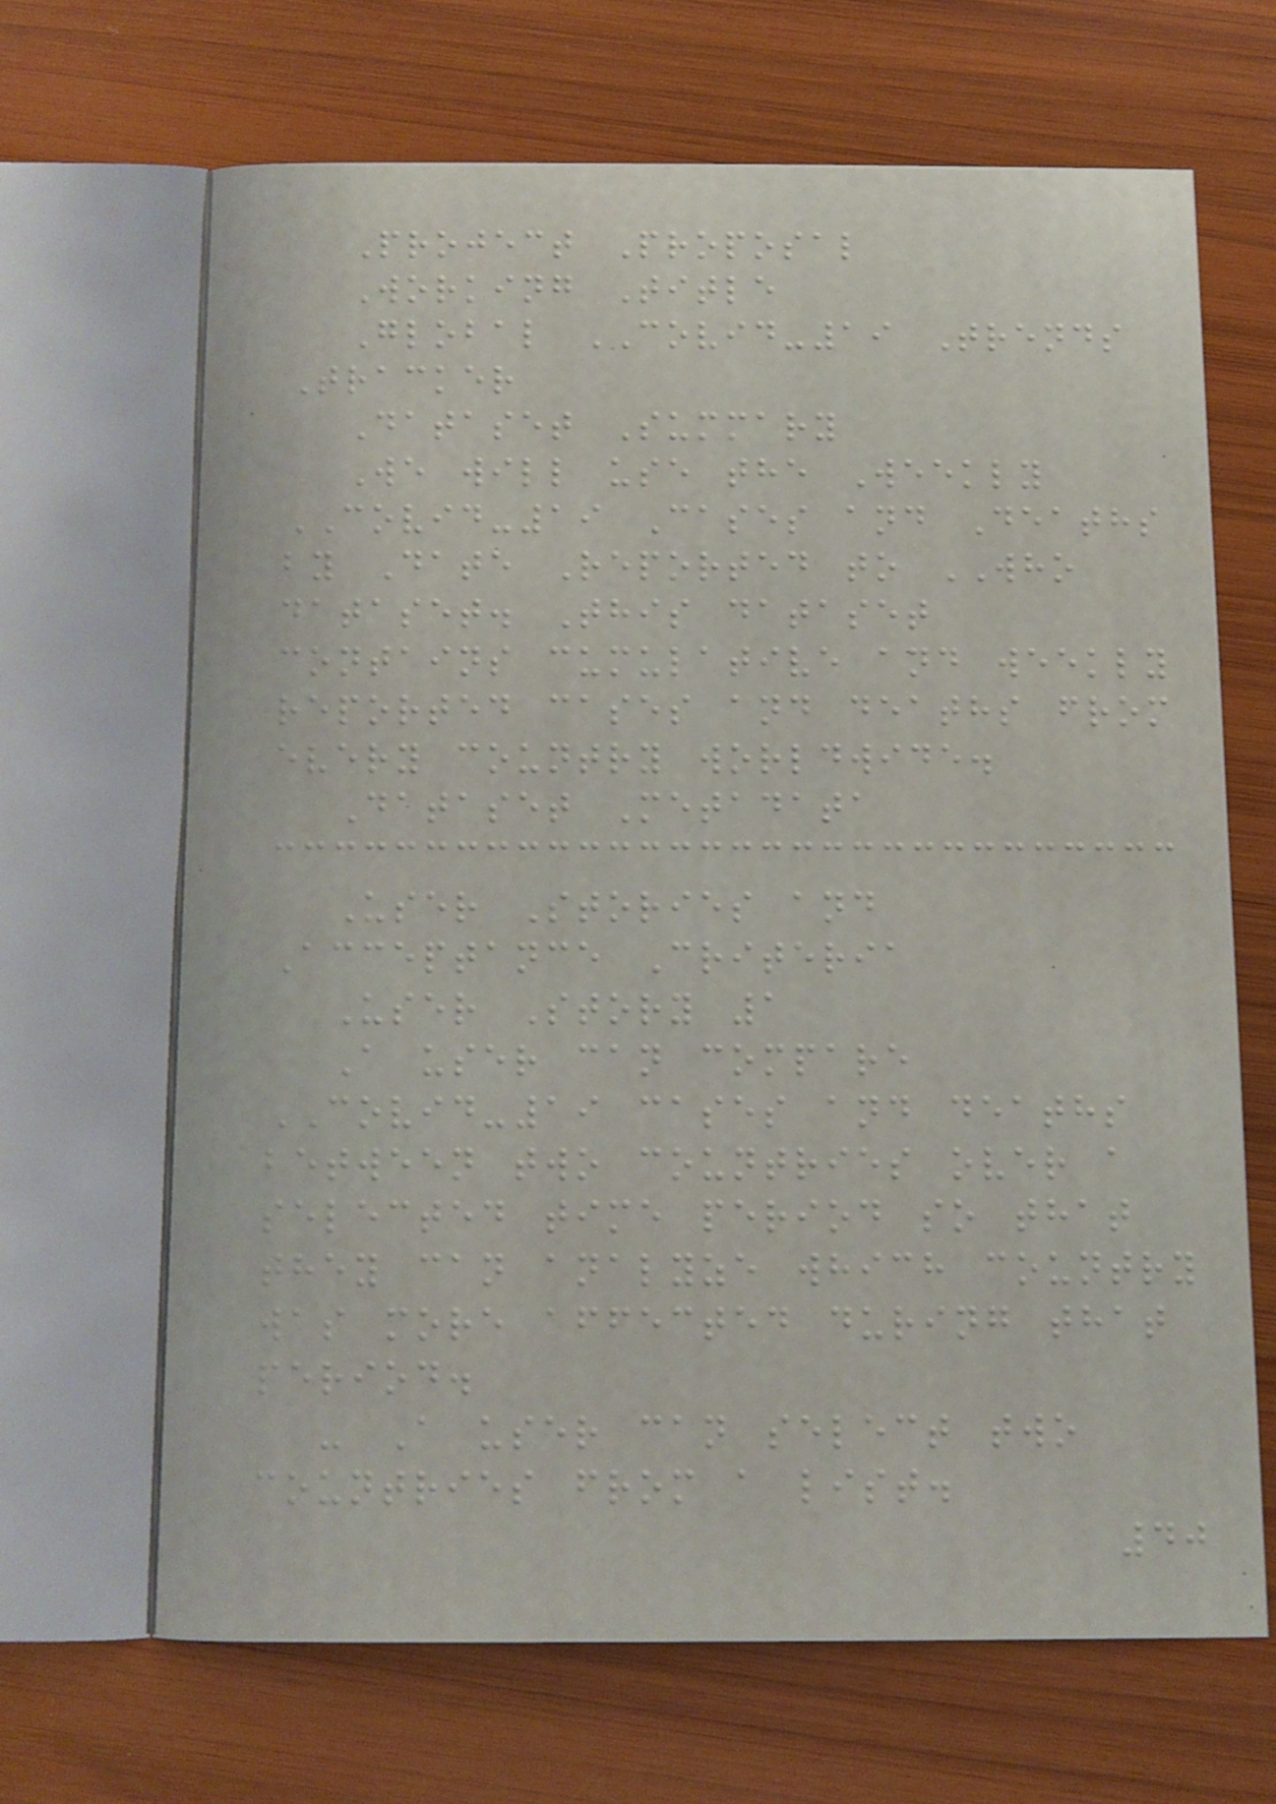Project Proposal
Working Title
Global COVID-19 Trends
Tracker
Dataset Summary
We will use the Weekly
COVID-19 Cases and Deaths
by Date Reported to WHO
dataset. This dataset
contains cumulative and weekly
reported cases and deaths from
every country worldwide.
Dataset Metadata
User Stories and
Acceptance Criteria
User Story 1
A user can compare
COVID-19 cases and deaths
between two countries over a
selected time period so that
they can analyze which country
was more affected during that
period.
- A user can select two
countries from a list.
40
